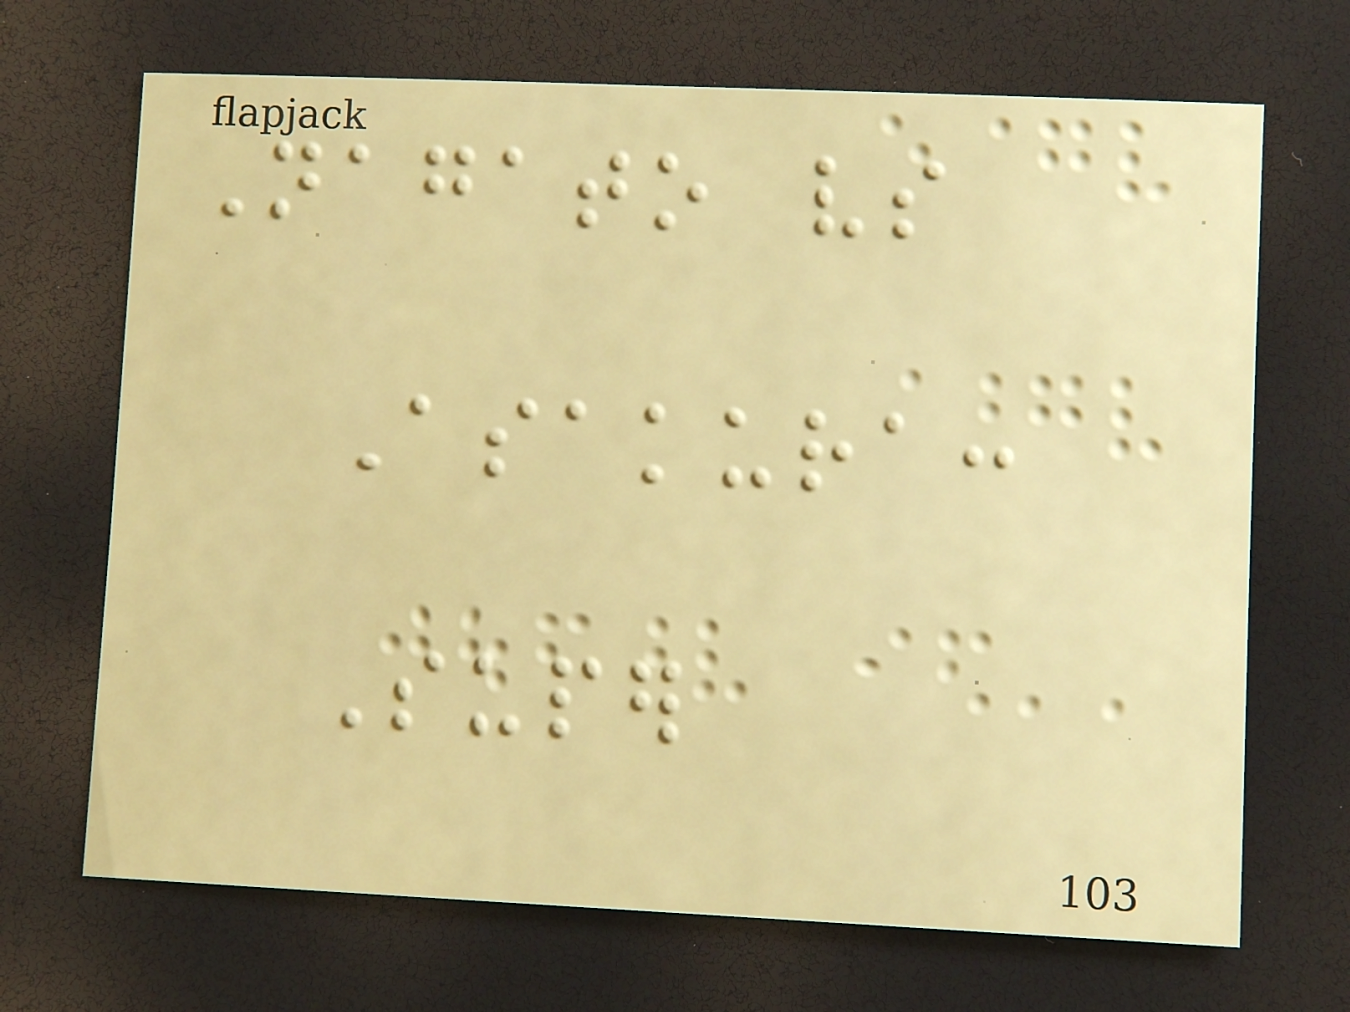Nagato vs
Asakura:
Super
